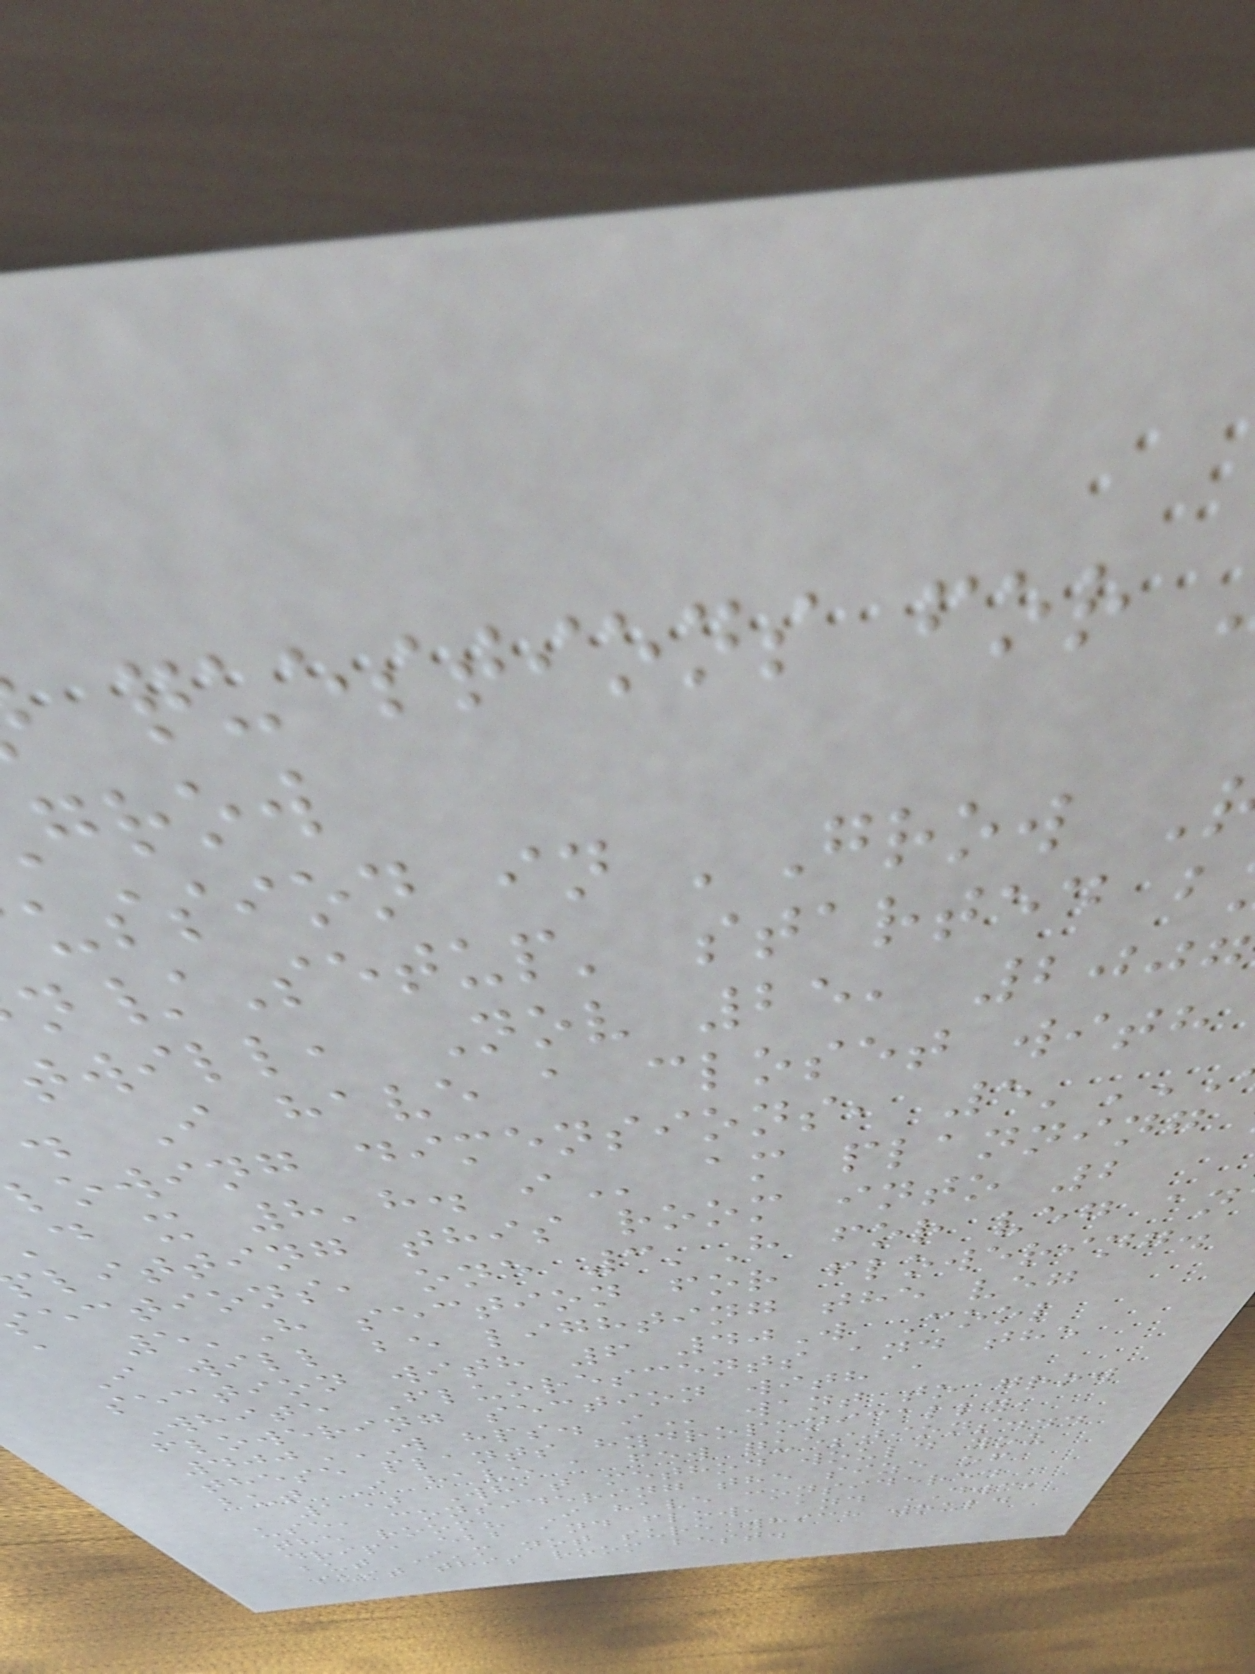questions for
grow
ussion in 'Grow
n/Setup' started b
twill, Nov 25, 2007
. I have a closet with
lowing dimensions, 5'
d x 8'h.
litting this room into 2
ections, one 3'H for veg an
a 5'H section for flowering.
I will be lighting the veg
section with 6 40W Cool
White Fluorescents and the
flowering section with a
400W HPS. I want to grow
these plants hydroponically,
but I have a few questions...
1) What method would you
use, considering the size of
the room? I have considered
drip, ebb and flow, and DWC,
but I'm not sure which would
suit this room best.
